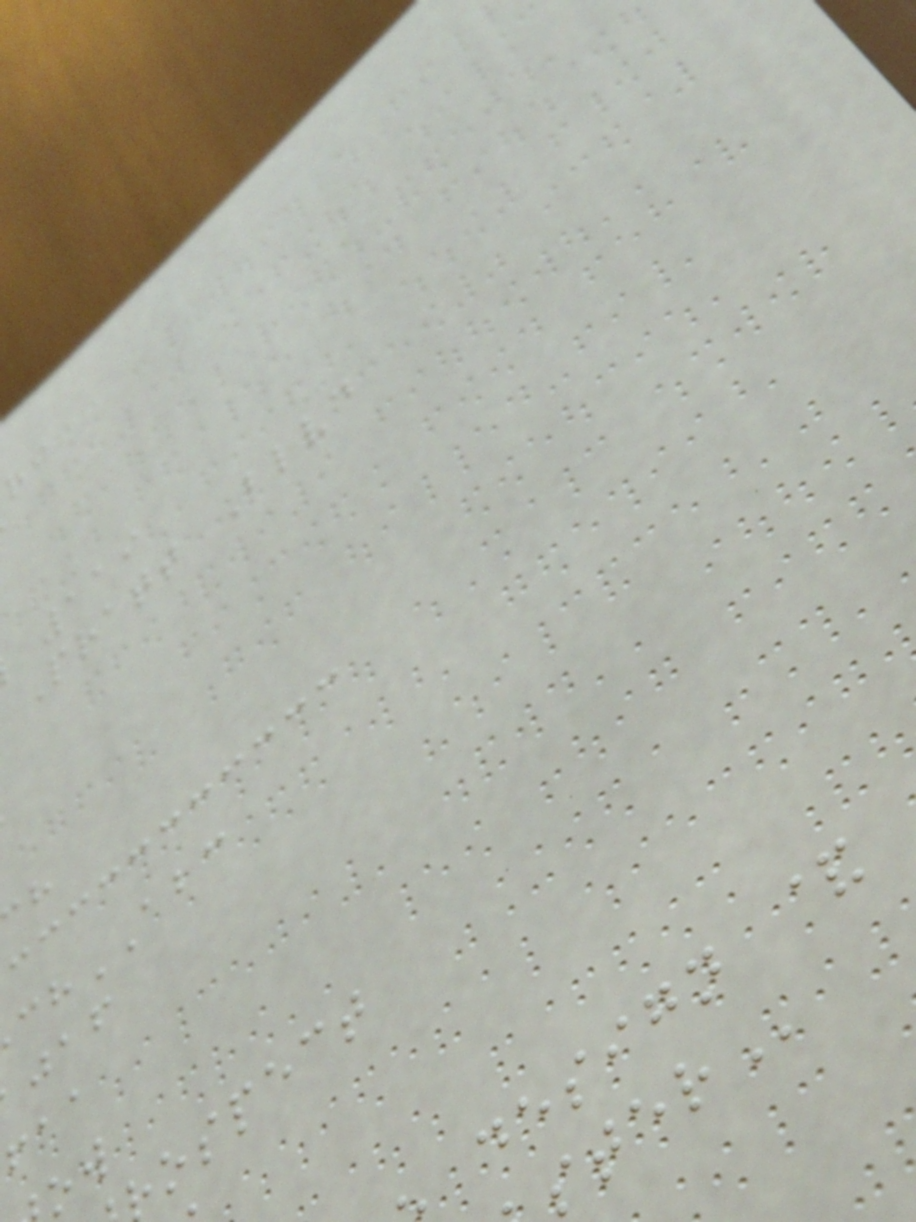119
Pratt Blvd
ABC
ospect
design &
